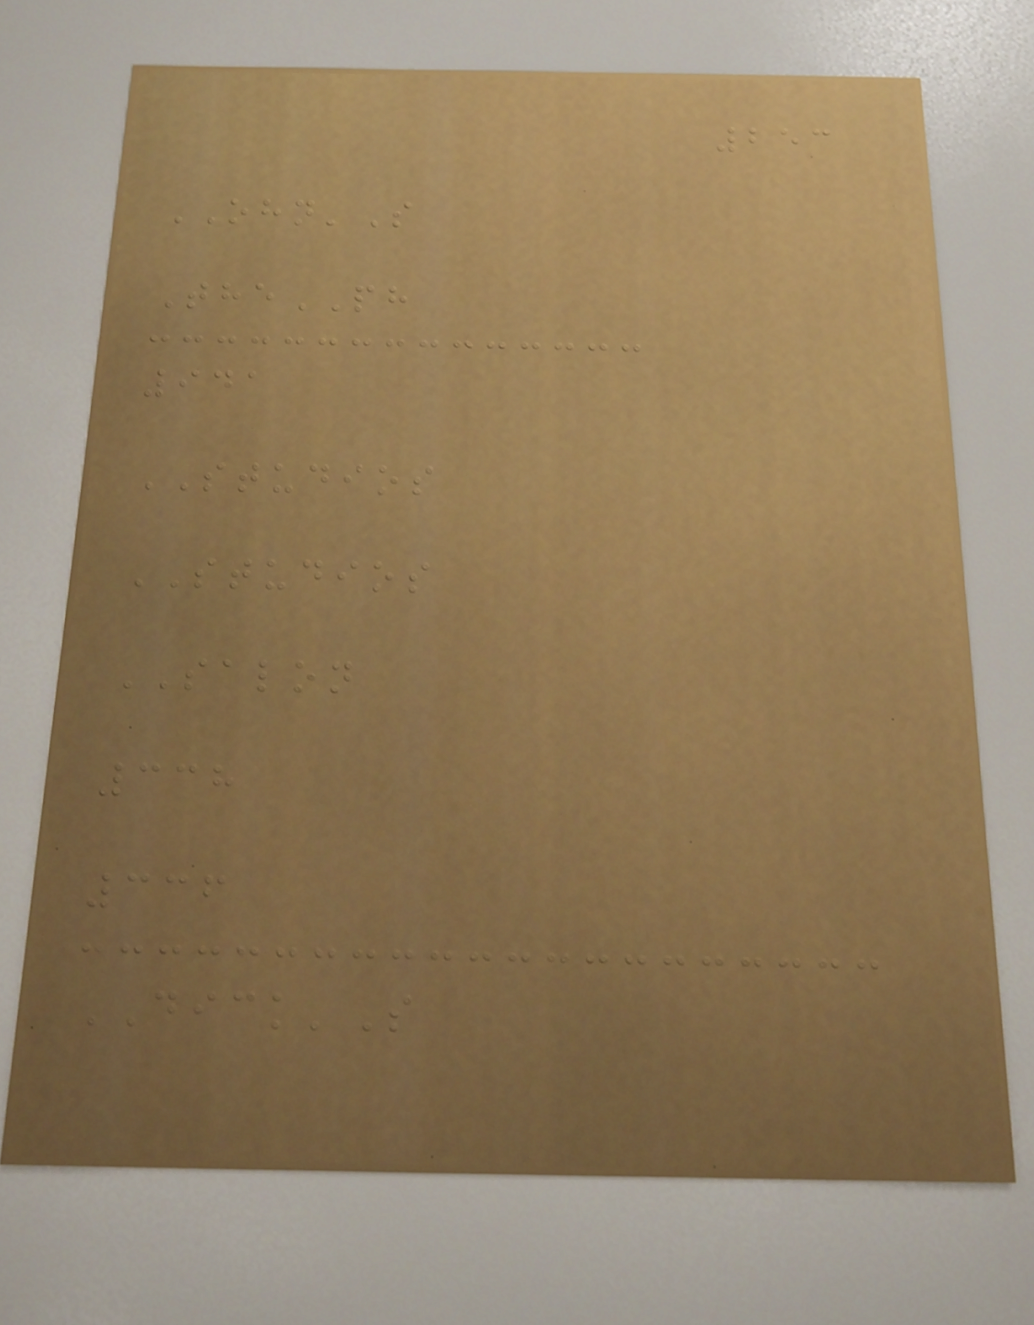253
OHN'S
ThePH
941
STUDIOS
STUDIOS
SALON
338
336
DICK'S
